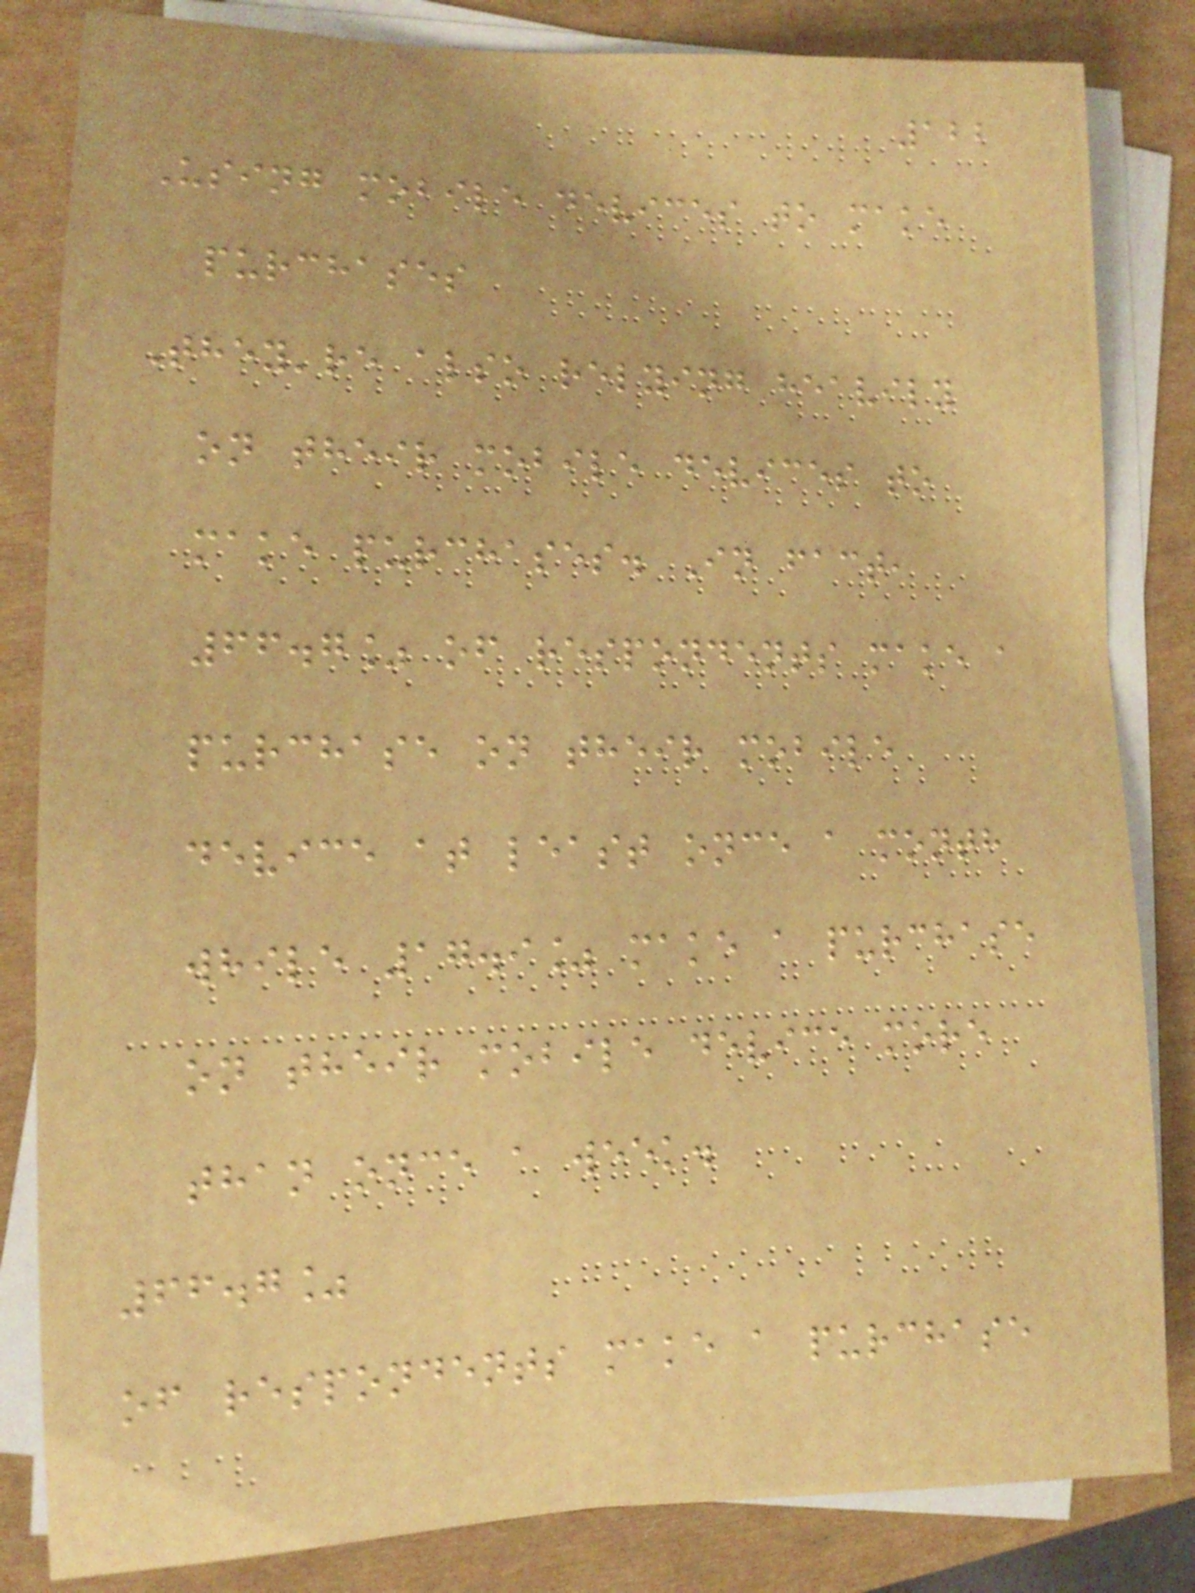122
Using mobile devices to make
purchases
They're also relying heavily
on their mobile devices to
make purchases. In fact,
66.7% of respondents make a
purchase on their mobile
device at least once a month
while 17.9% make a purchase
on their mobile device more
than once a week.
66.7%
of respondents make a purchase
